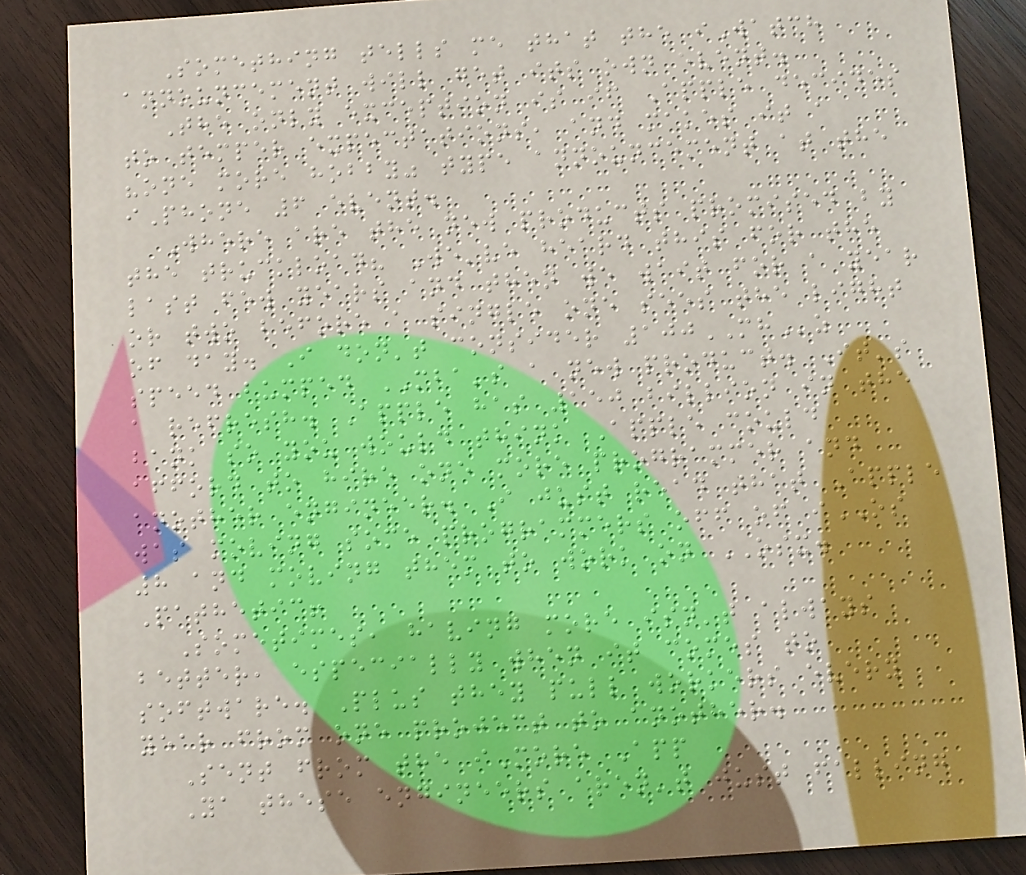Something tells me that the iWatch
announcement will get its own event.
The only exception is if Apple decides
to temper expectations, and makes it a
"one more hobby" type announcement at the
iPhone 6 event.
Where are the new products promised by
the truckload? We've heard this for the
last few years and then we wait for a year
or two before a single one sees the light
of day. I don't consider 100MHz
speed bumped MBA's a new product. It's
a refresh. Apple has 150 billion in the
bank so you would think Apple could
afford to hire one more programmer and
another engineer. I just read that Apple
was moving some programmers off of iOS
8 and moving them to work on OSX.
Pathetic!
Sometimes, having more isn't always
better, especially when it comes to
software. Plus they pull workers every
year from one project to another.
Sent from the iMore App
Ya these engineers aren't just falling
